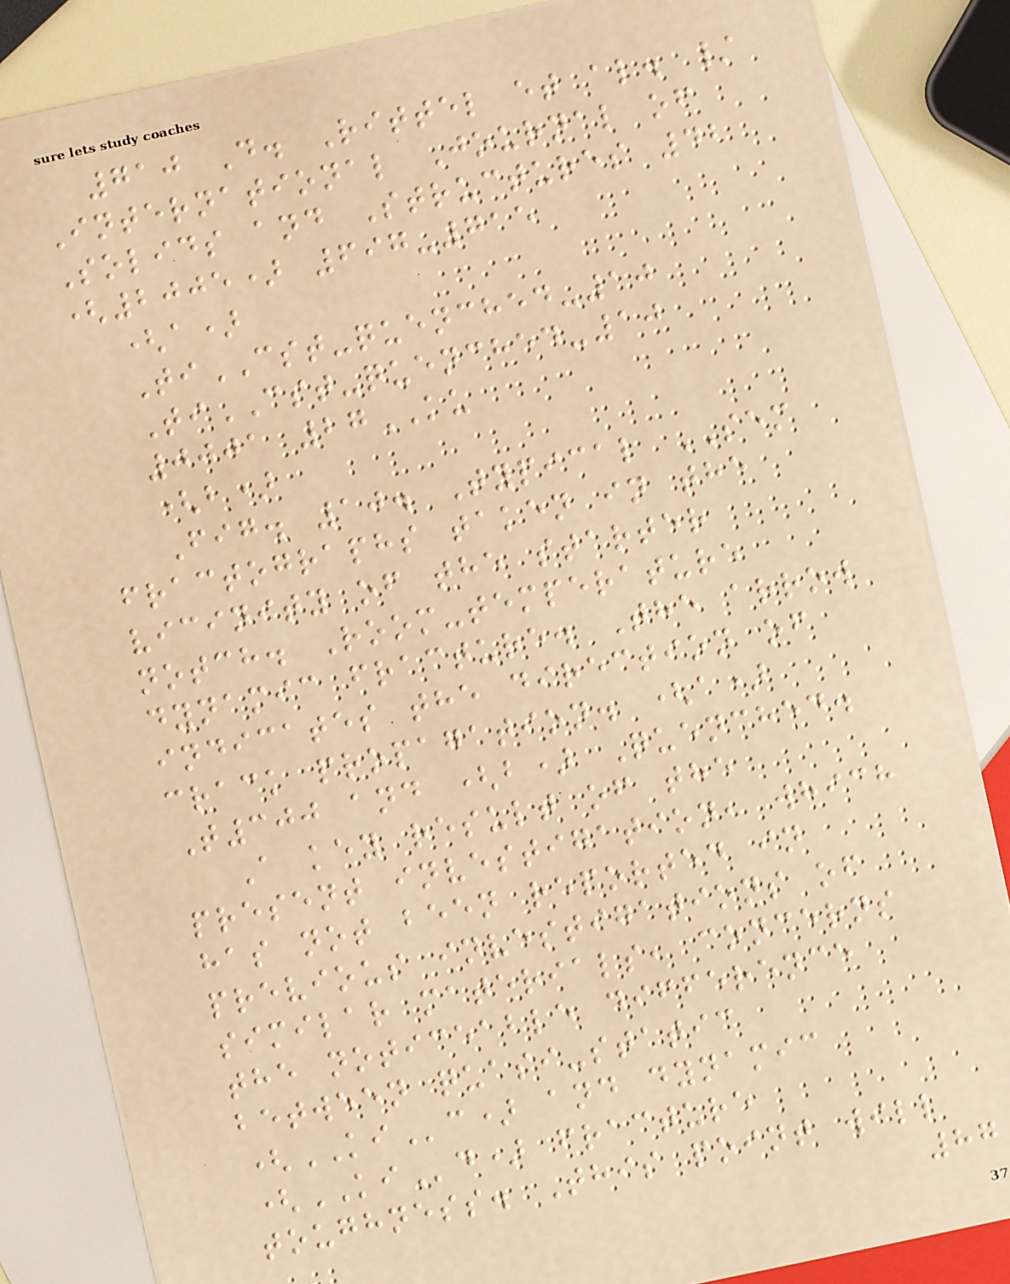710 D. Rittel et al. /
International Journal of
Solids and Structures 42
(2005) 697-715
(a)
TiCST-quenched-10
TiCST-quenched-10
0001 27KU
(b)
Fig. 10. Typical SEM
fractographs taken in the
vicinity of the starter
notch. Room-temperature
dynamic fracture. The arrow
indicates the direction of
crack propagation. (a)
T300 and (b) Quenched.
A key result of the
present investigation, which
has not been reported in
previous investigations of
similar materials, concerns
the noticeable difference
between quasi-static
(KIc) and dynamic
(KId) fracture
toughness. This point will
87
